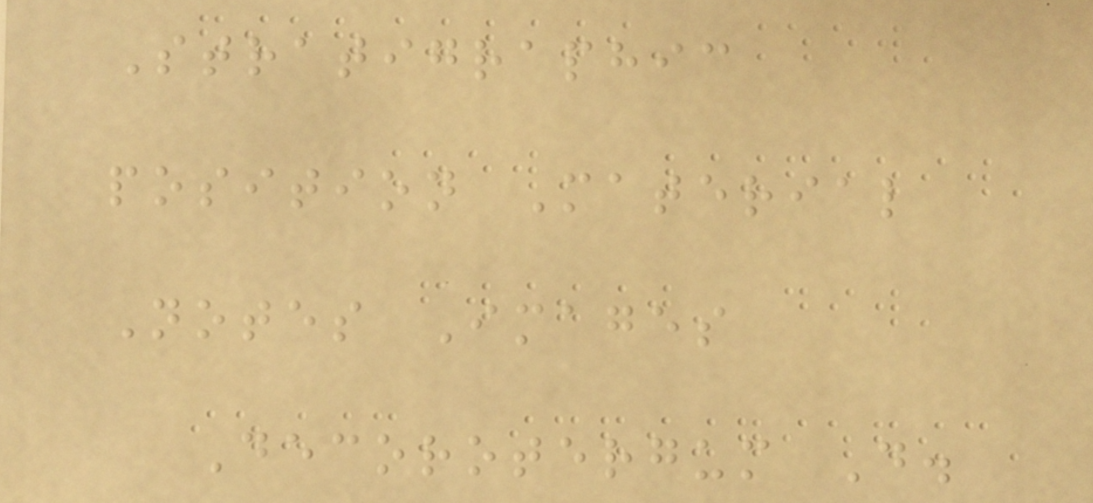Stratigraphic
position Material
Notes Images
Decorotergum D.
